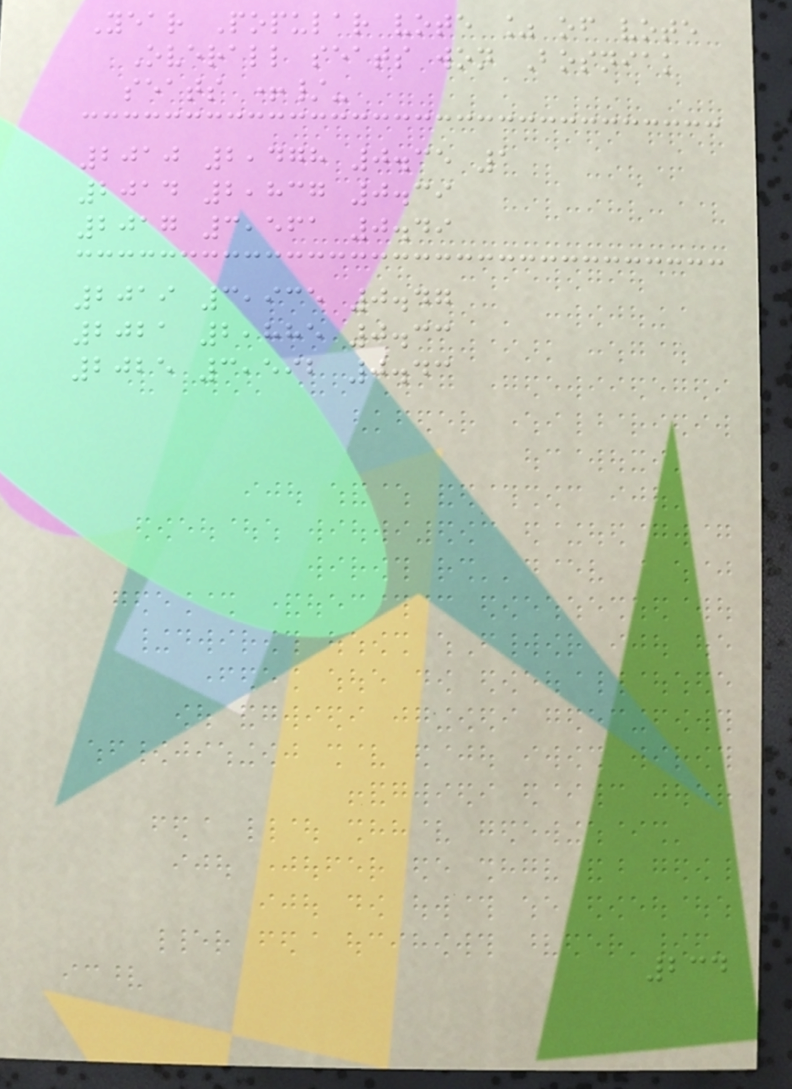Year Popular vote % of vote
Overall seats won Bosniak
seats +/-
2010 2,478 0.35 1
2014 2,837 0.39
2017 3,561 0.49
2019 3,935 0.47
2021 2,885 0.33
2025 3,592 0.43
234
